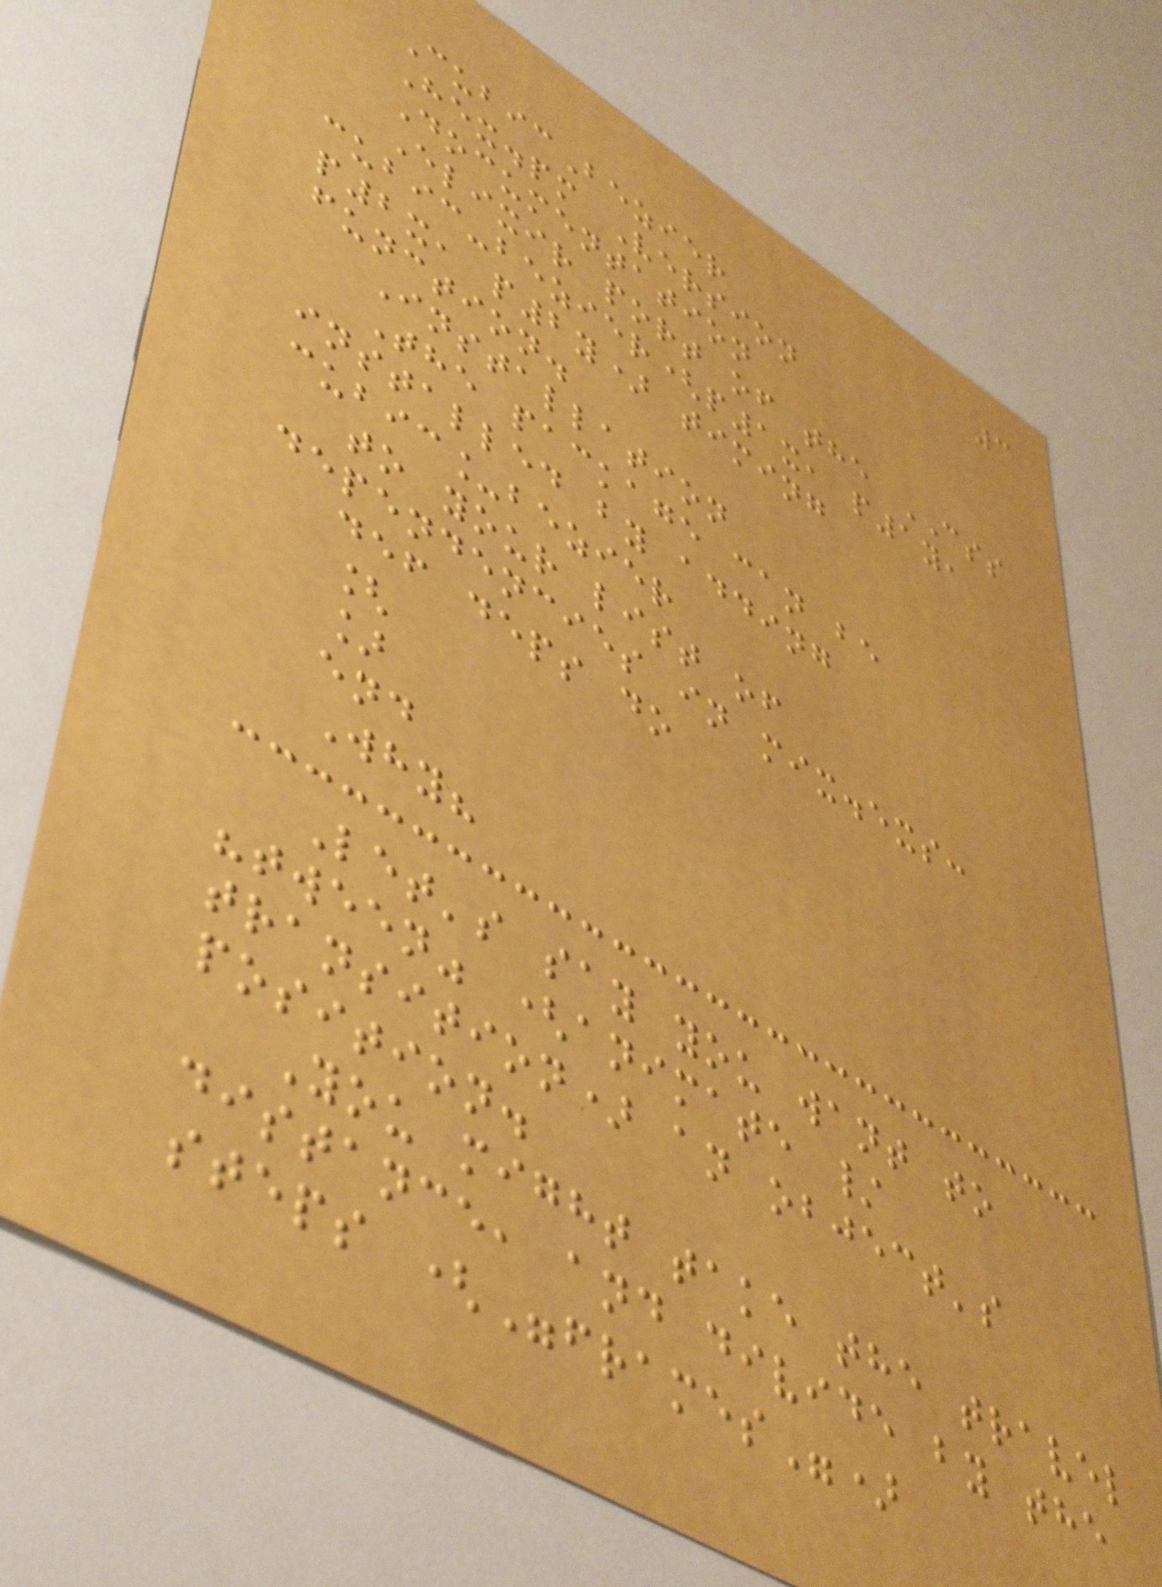3
CubicBezier
Hex.pm Version
Documentation
Elixir port of the CSS
cubic-bezier(p1x, p1y,
p2x, p2y) timing
function.
Installation
The package can be
installed by adding
cubic_bezier
to your list of
dependencies in mix.exs:
def deps do
[
]
end
Why?
Let's say you want to
"tween" (animate /
transition) an object's
position.
You might take the travel
distance, and divide by the
steps ("frames")
